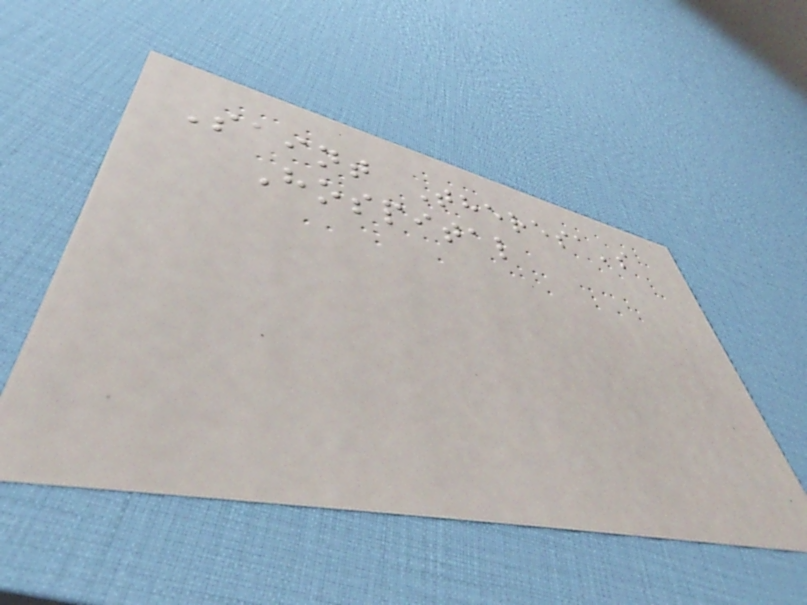Saint Theresa's
Hospital
